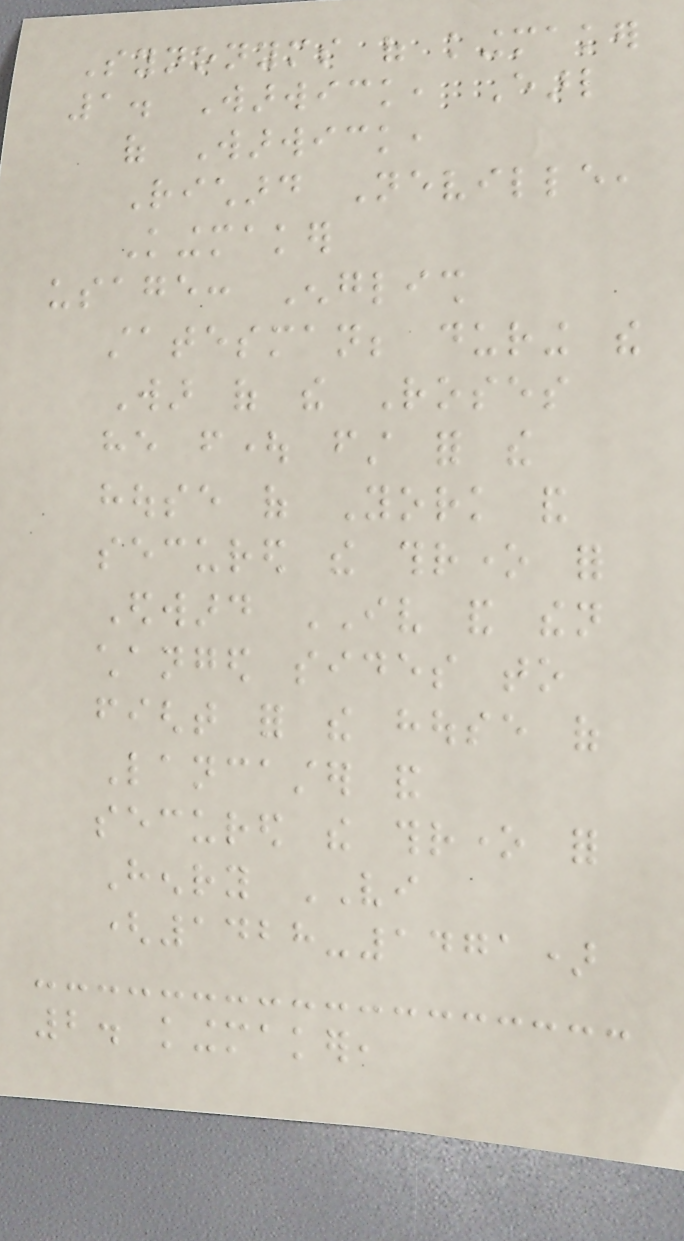Synonyms of kingmaker
1. Warwick, Earl
of Warwick,
Richard Neville,
Kingmaker
usage: English
statesman; during the
War of the Roses
he fought first for the
house of York and
secured the throne for
Edward IV and then
changed sides to
fight for the house of
Lancaster and
secured the throne for
Henry VI
(1428-1471)
2. kingmaker,
